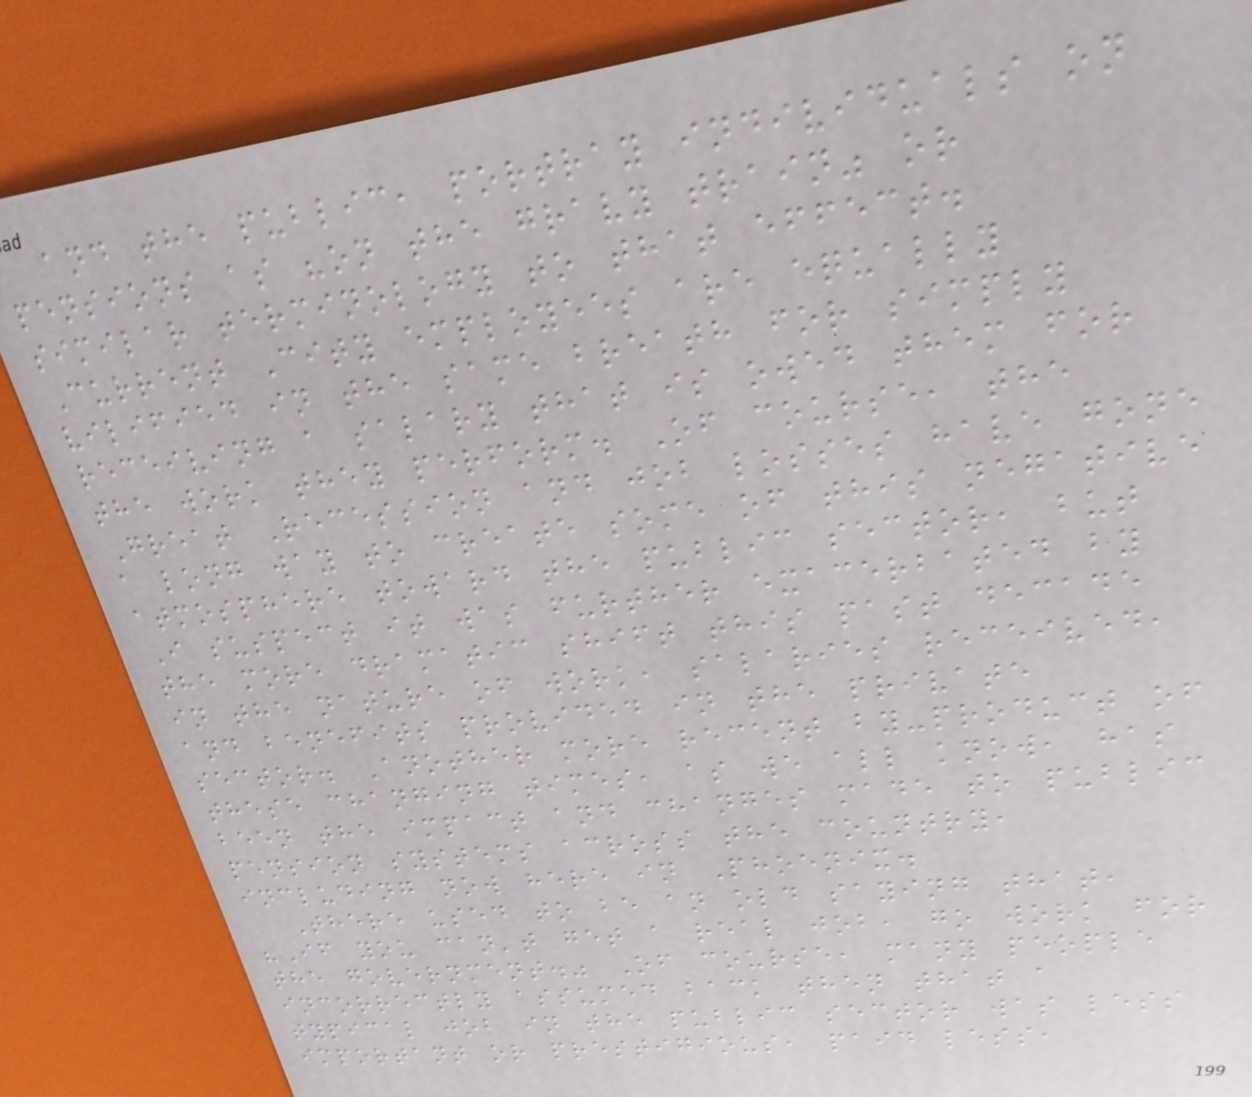and the public, portray individuals on
pensions as "on the gravy train" or
similar terminology to that effect.
Current City employees are equally
vilified in the same breath for simply
receiving a salary that is owed them for
the work they perform. Of course, the
Great Recession and job losses have gone
a long way to create some of this negative
atmosphere toward the public sector, but
I suspect it was further exacerbated by
the more dramatic shift this past decade
in the nature of work, salaries received,
and benefits provided in the private
sector. Another more recent by-product of
these changing times, as we all know, has
been the impact and changes made to public
pension systems across the country,
including now here in Phoenix.
There used to be an old saying that,
"If you can't get a real job, go work for
the government." Of course, many people
incorrectly assumed back then that a
typical job in the public sector was less
important or prestigious, paid less,
